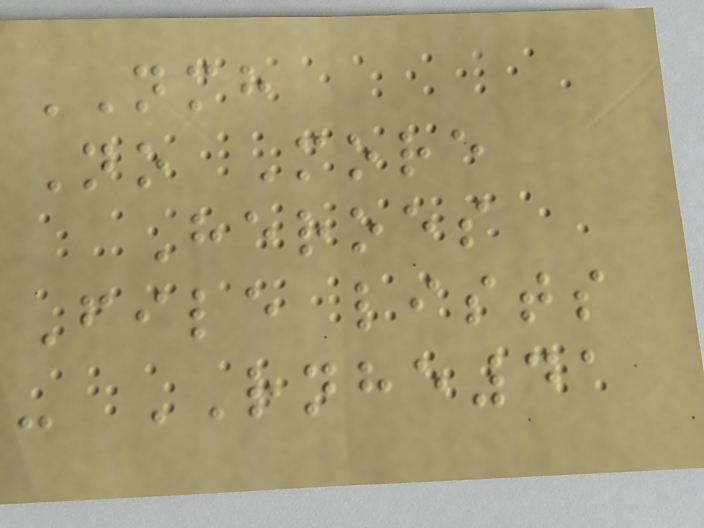NMH
No More
Heroes
File lists
- RNHE41
